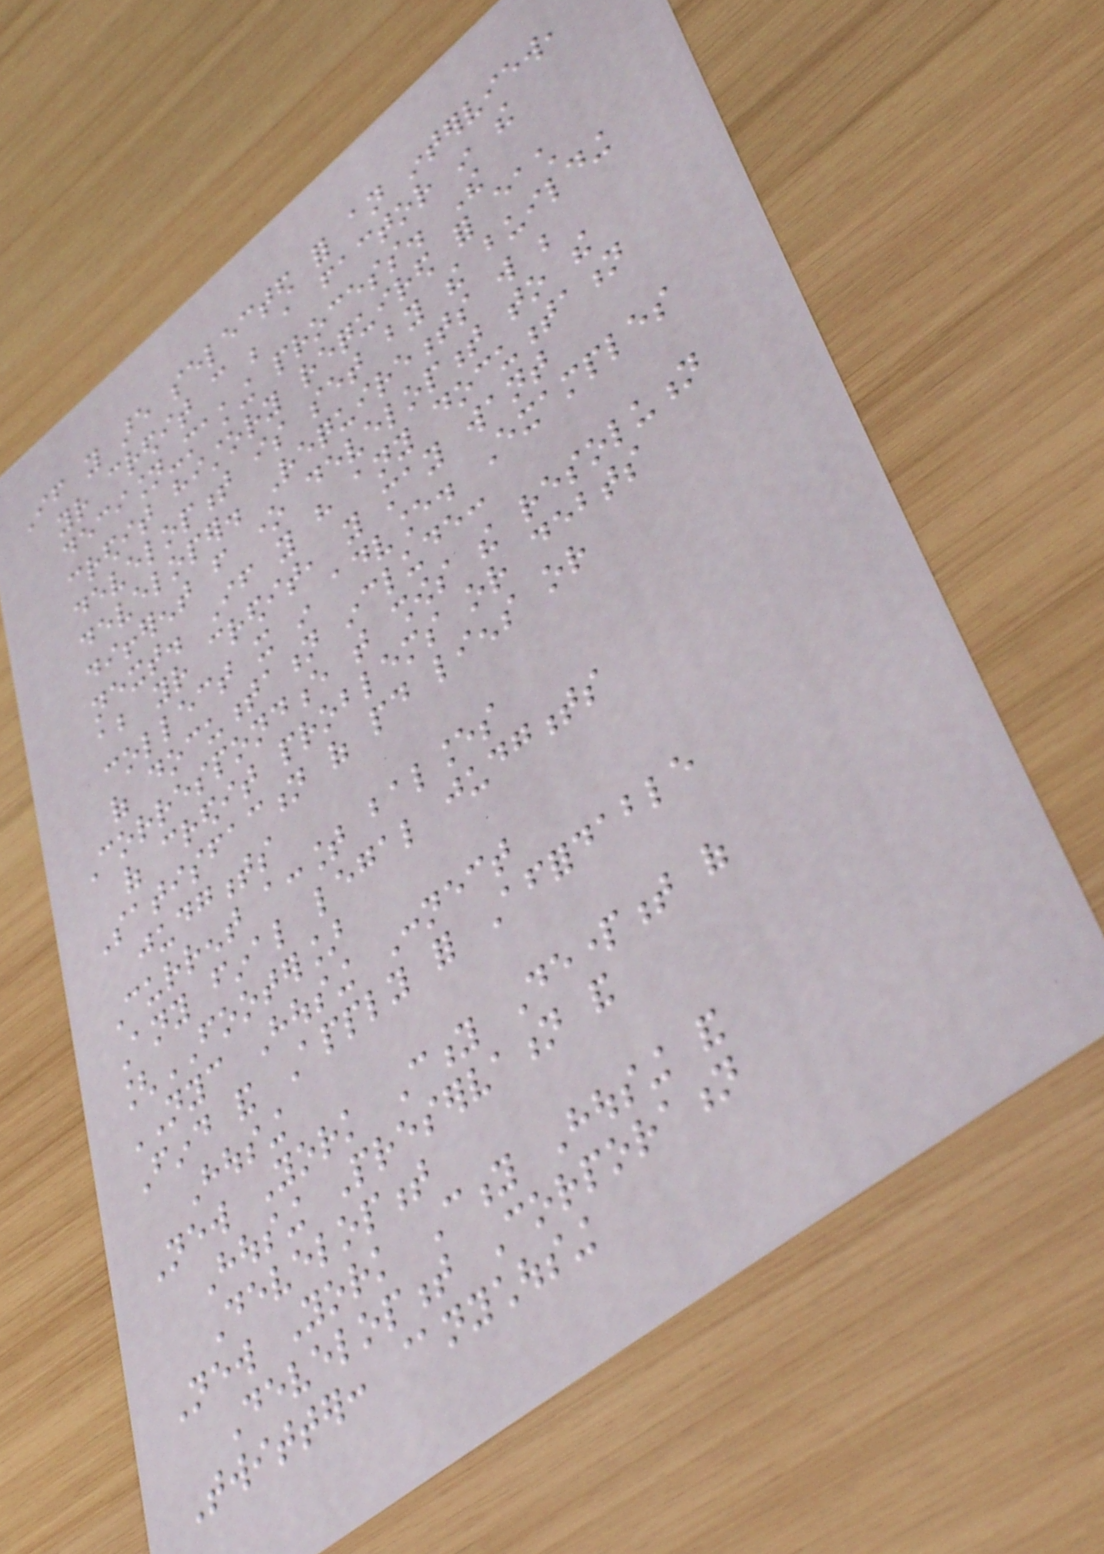If you are selected for an interview,
your credit can be a factor in the
decision-making process. The
credit history required for each
development is set by the building
developer. Requirements will be
different from one development to the
next. If you have any documentation
about your credit, you may want
collect it in advance. Examples
of documentation include:
Correspondence that shows the resolution
of credit problems or debts
Satisfaction of paid liens or
judgments
Current account balances
Any final legal judgments
[FOOTER]
NYC Housing Connect
Find and Apply for Affordable
Housing
New York City Department of
Housing Preservation and
Development
New York City Housing and
Development Corporation
Twitter: @nychousing
